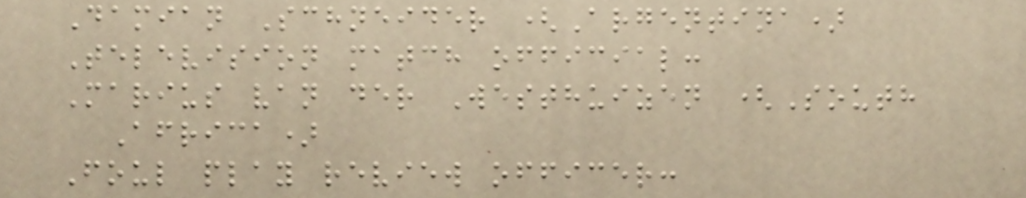Damian Schneider (Argentina)
Television match official:
Marius van der Westhuizen (South
Africa)
Foul play review officer:
